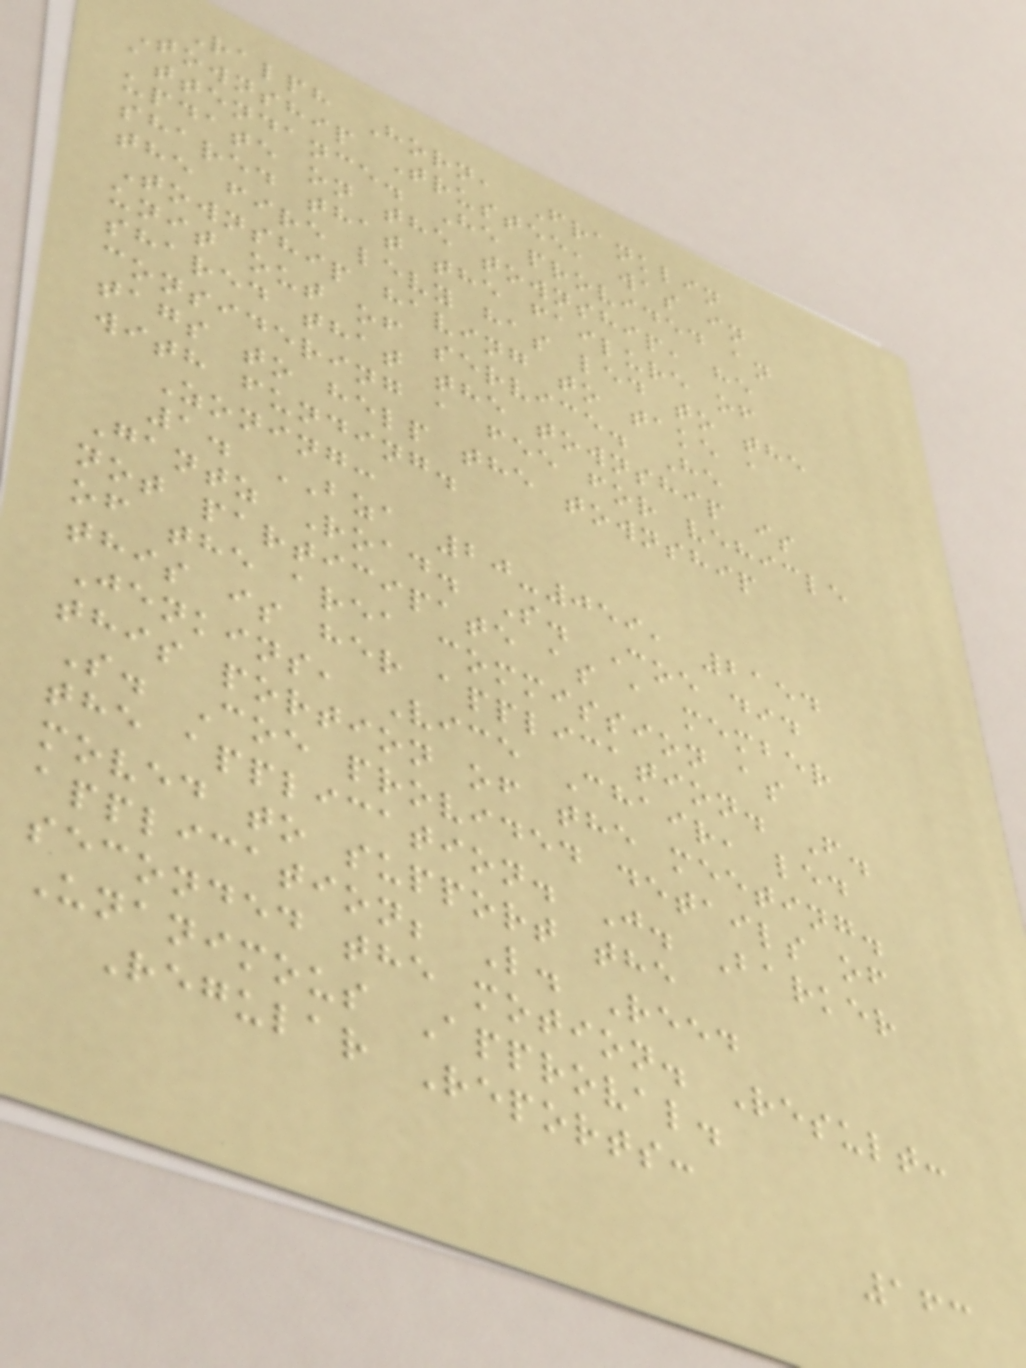Ralph Horn, Franklin
Township Trustee, was in
attendance. He provided an
update on the township, he
shared that the failure of
the fire levy has led to the
Township having to take a
unit out of service. He
shared that the township is
considering a fee for vehicle
tags to help the township
with funding.
Zoning:
1. BZA 20-059, 2154
Gantz Road. S. Coe did
not participate as a member
of the area commission as
this is her application. F.
Jenkins, Vice Chair, led
this portion of the meeting.
S. Coe provided details of
the application. J. Barker
moved to support the
application; L. Reed
seconded the motion. Result:
Unanimous Approval.
Regular Reports:
163
